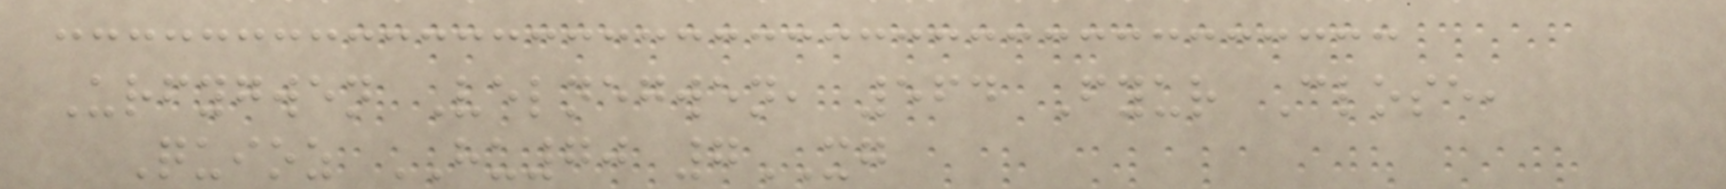Urfygwen Velnegwen, 564 Fyur Close,
Quioz HU70 7XG
